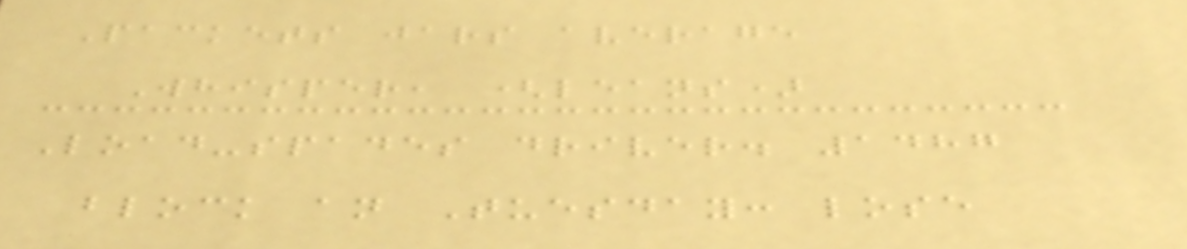Packets jars average
Whisper, (leans)
Load-spades driver. 1487
block an Tuesday: lose
